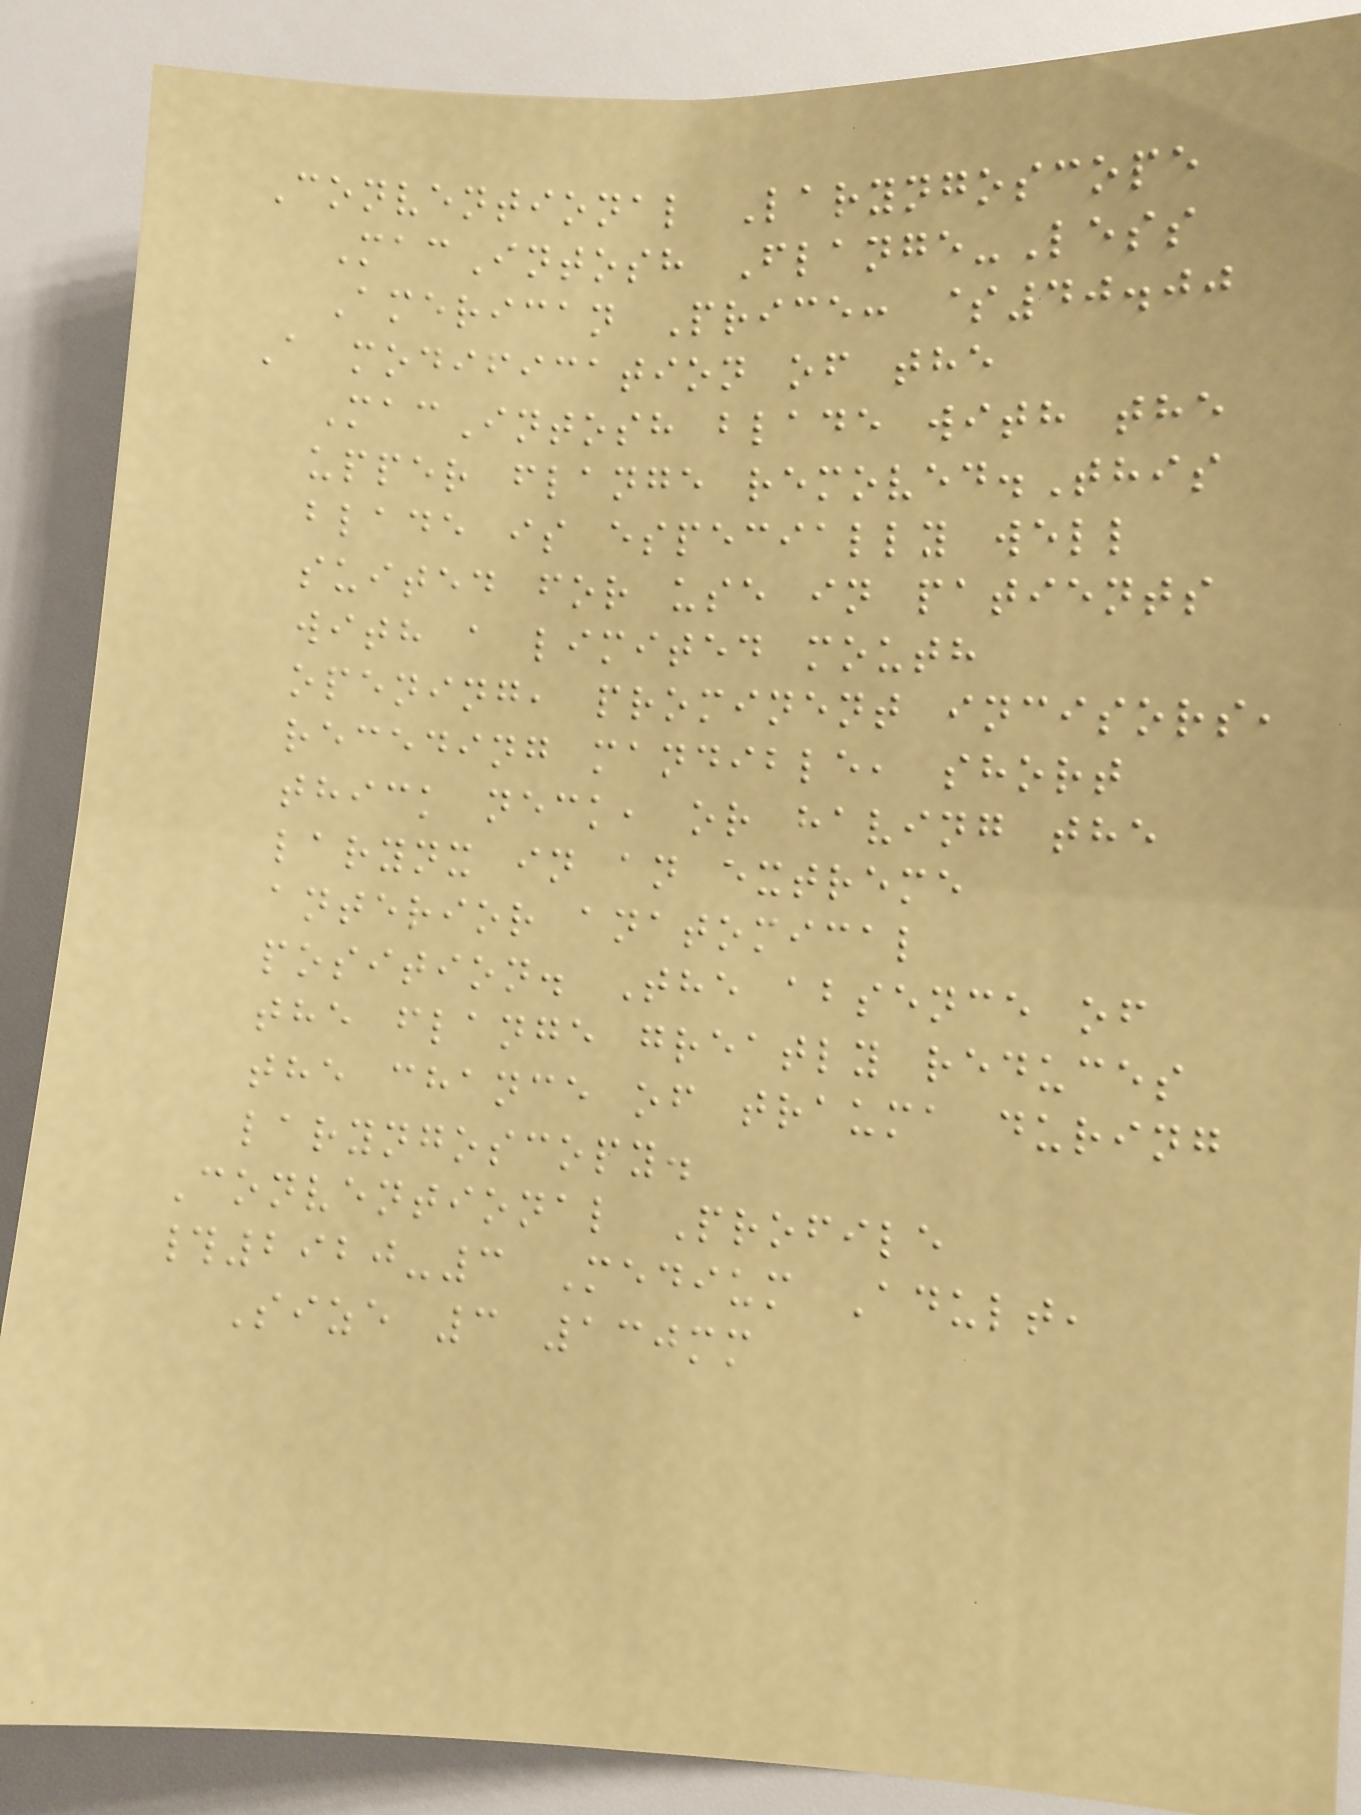Conventional Laryngoscope
MacIntosh Flange-Less
American Price: $40.00
A modification of the
MacIntosh blade with the
upper flange removed.This
blade is especially well
suited for use in patients
with a limited mouth
opening, prominent incisors,
receding mandible, short
thick neck, or having the
larynx in an extreme
anterior anatomical
position. The absence of
the flange greatly reduces
the chance of trauma during
laryngoscopy.
Conventional Profile
#2920-3 Medium Adult,
Size 3 130mm
